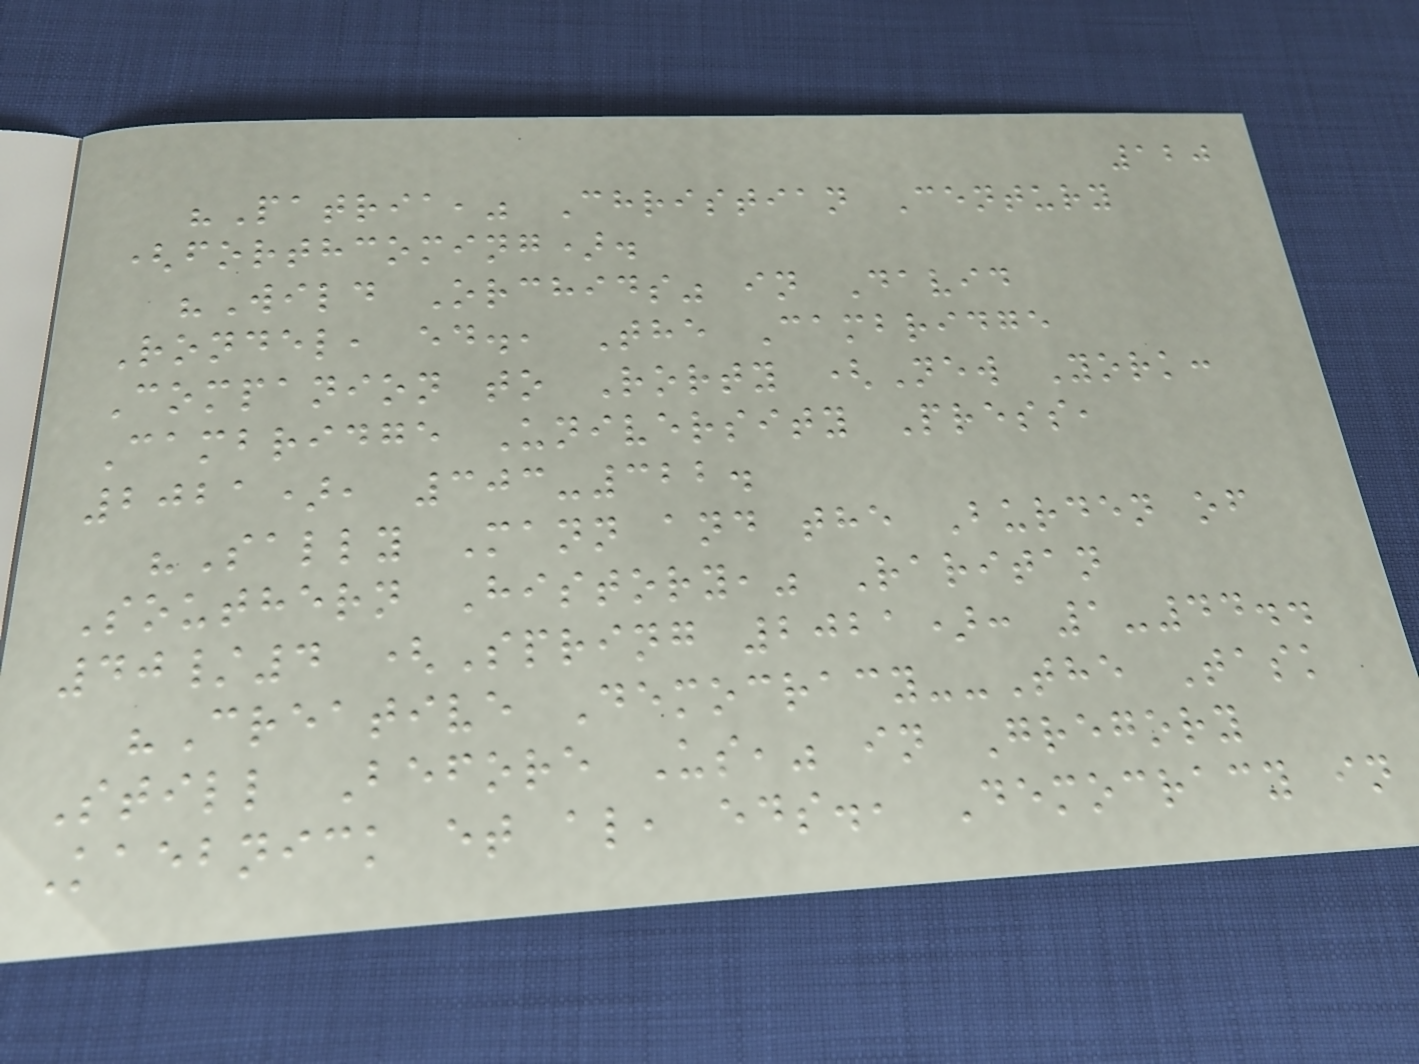120
"Patria," Christian Century
(forthcoming).
"Wild Orchids" in David
Rondel, ed., The Cambridge
Companion to Rorty (New York:
Cambridge University Press,
2021), 303-322.
"Sally Mann and the Burden of
Southern History," Raritan
40/4 (Spring 2021): 1-44..
"Creative Democracy--The Task
Still Before Us," in Gregory
Kaebnick et al, eds., Democracy in
